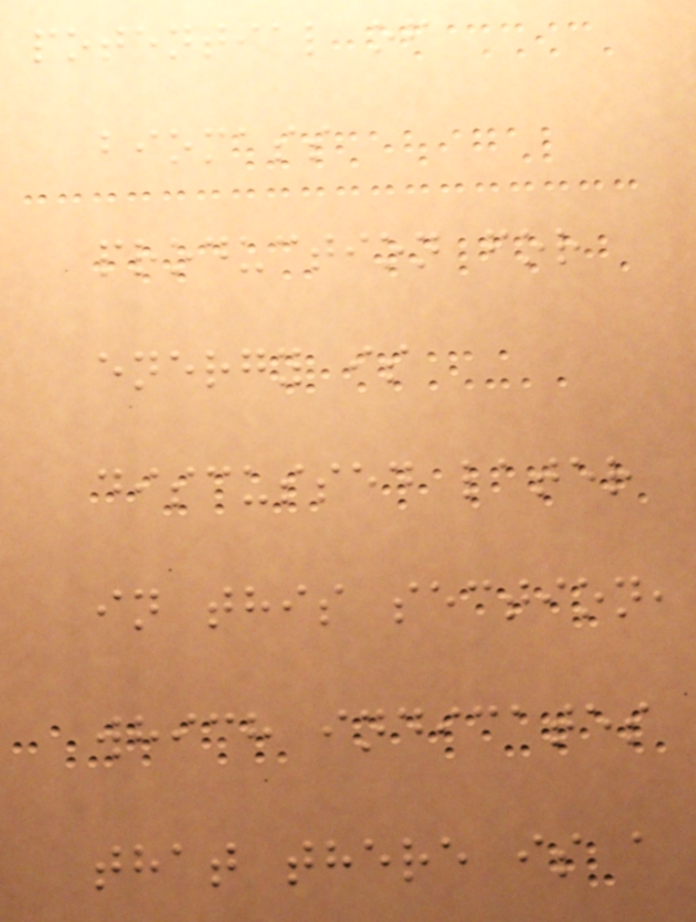potential of
biomass
production for
energy is
discussed later
in this section,
which indicates
that there is a
